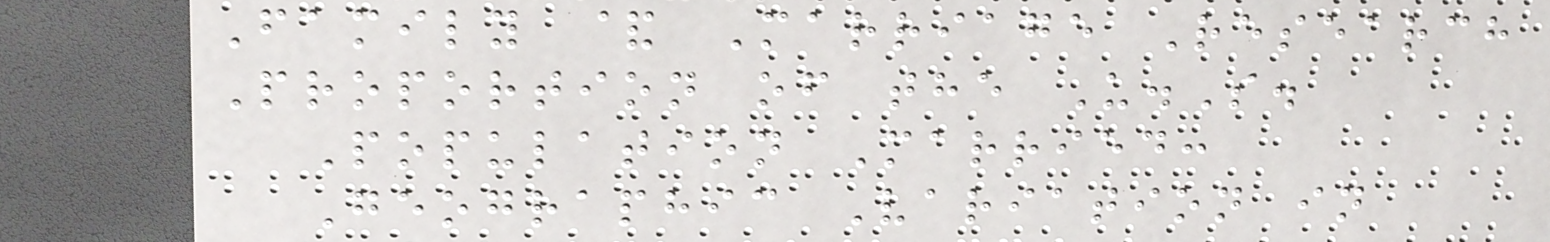Family & Marriage Research
Proportion of the U.S.
Population Married:
Geographic Variation in
